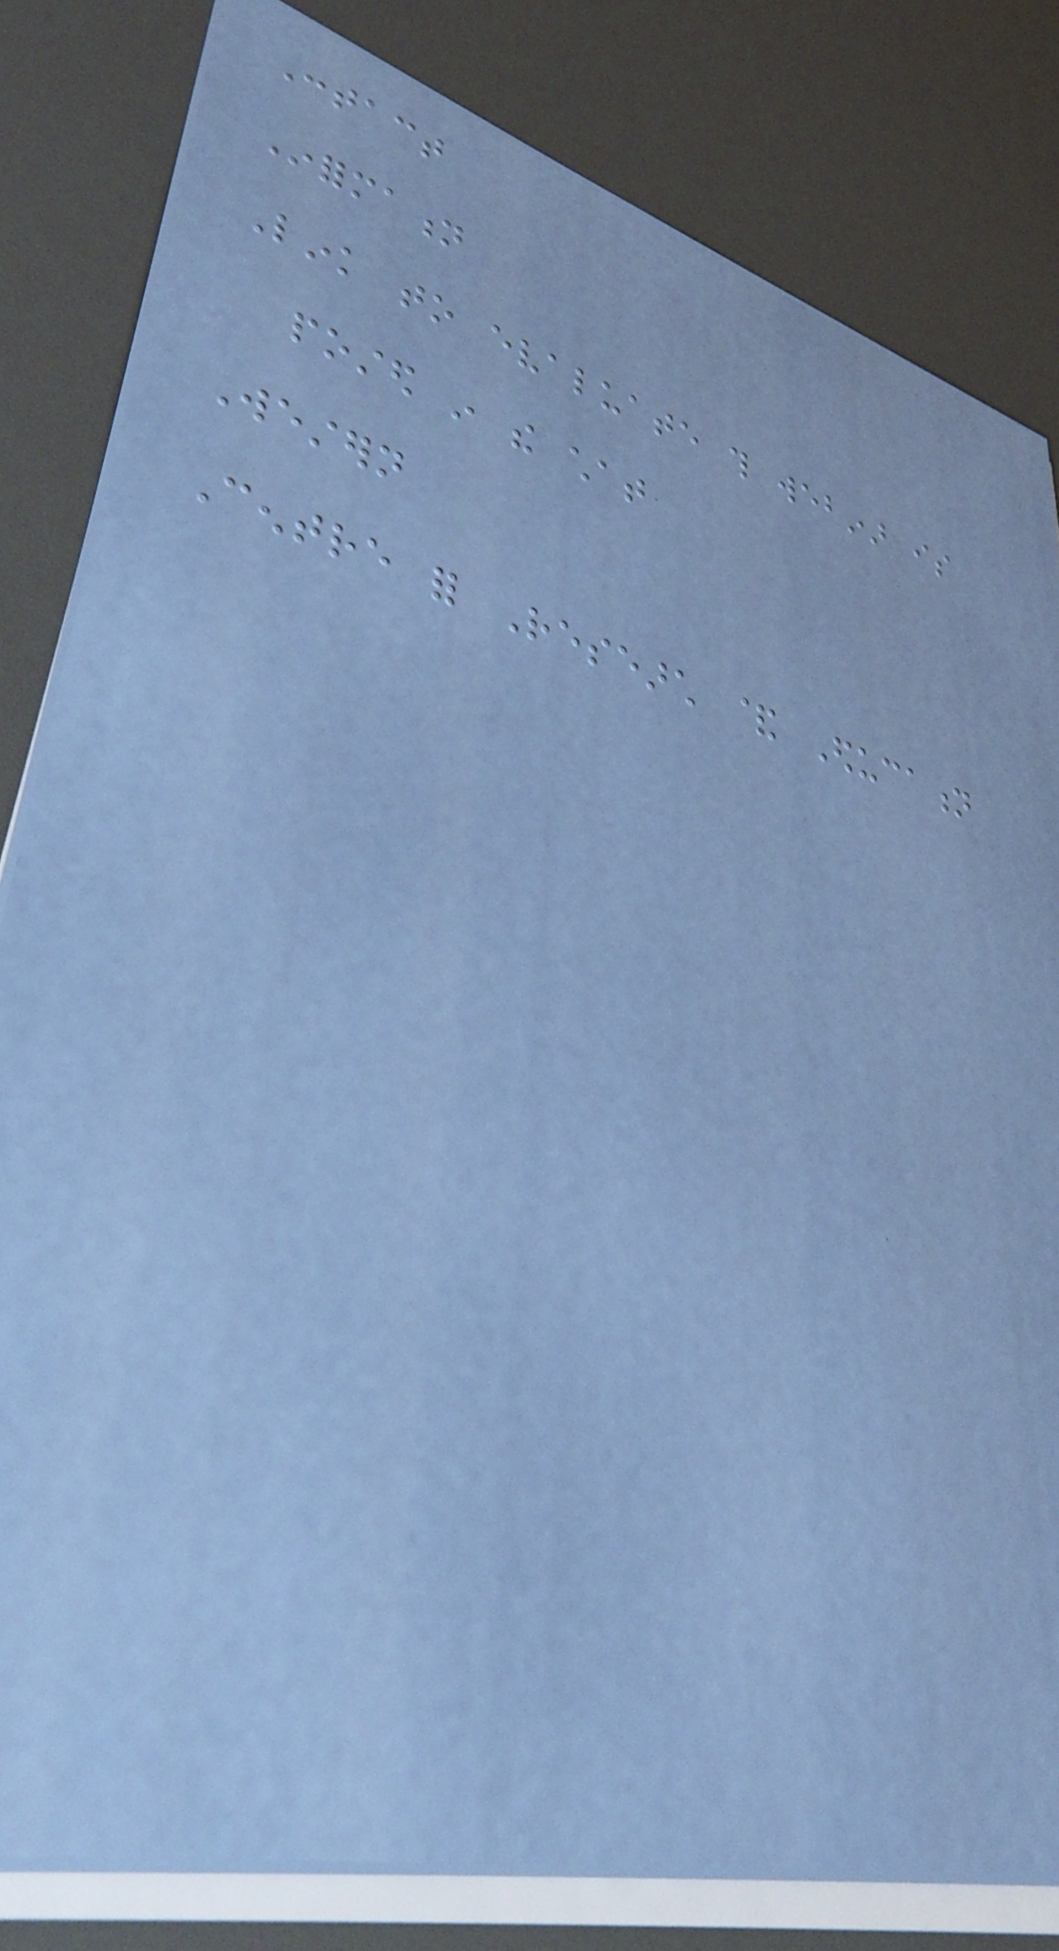Contact
Information
Link to evaluate this webinar is
posted in the chat
Western
Centre for Research & Education
